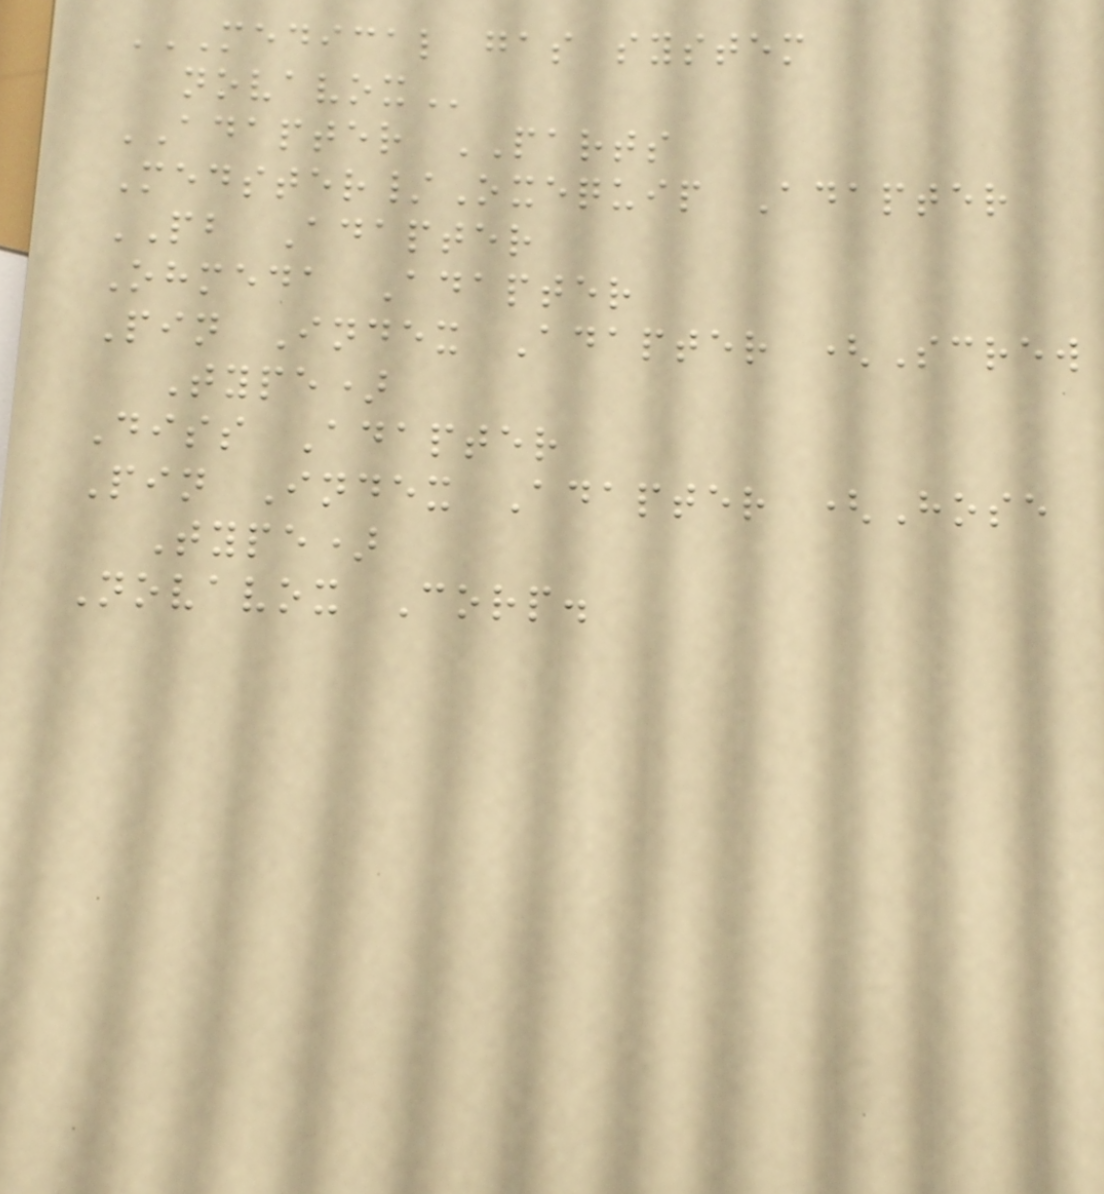MEDICAL GAS SYSTEM
NOVAVOX
ADAPTER PARTS
Medster/Oxequip Adapter
PB Adapter
Ohmeda Adapter
Pin Index Adapter (Screw
Type)
Diss Adapter
Pin Index Adapter (Hose
Type)
Novavox Corp.
